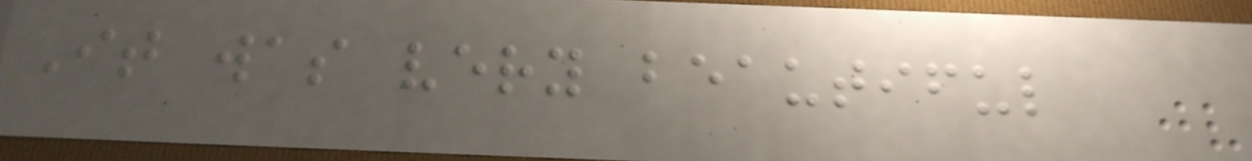It was very beautiful
